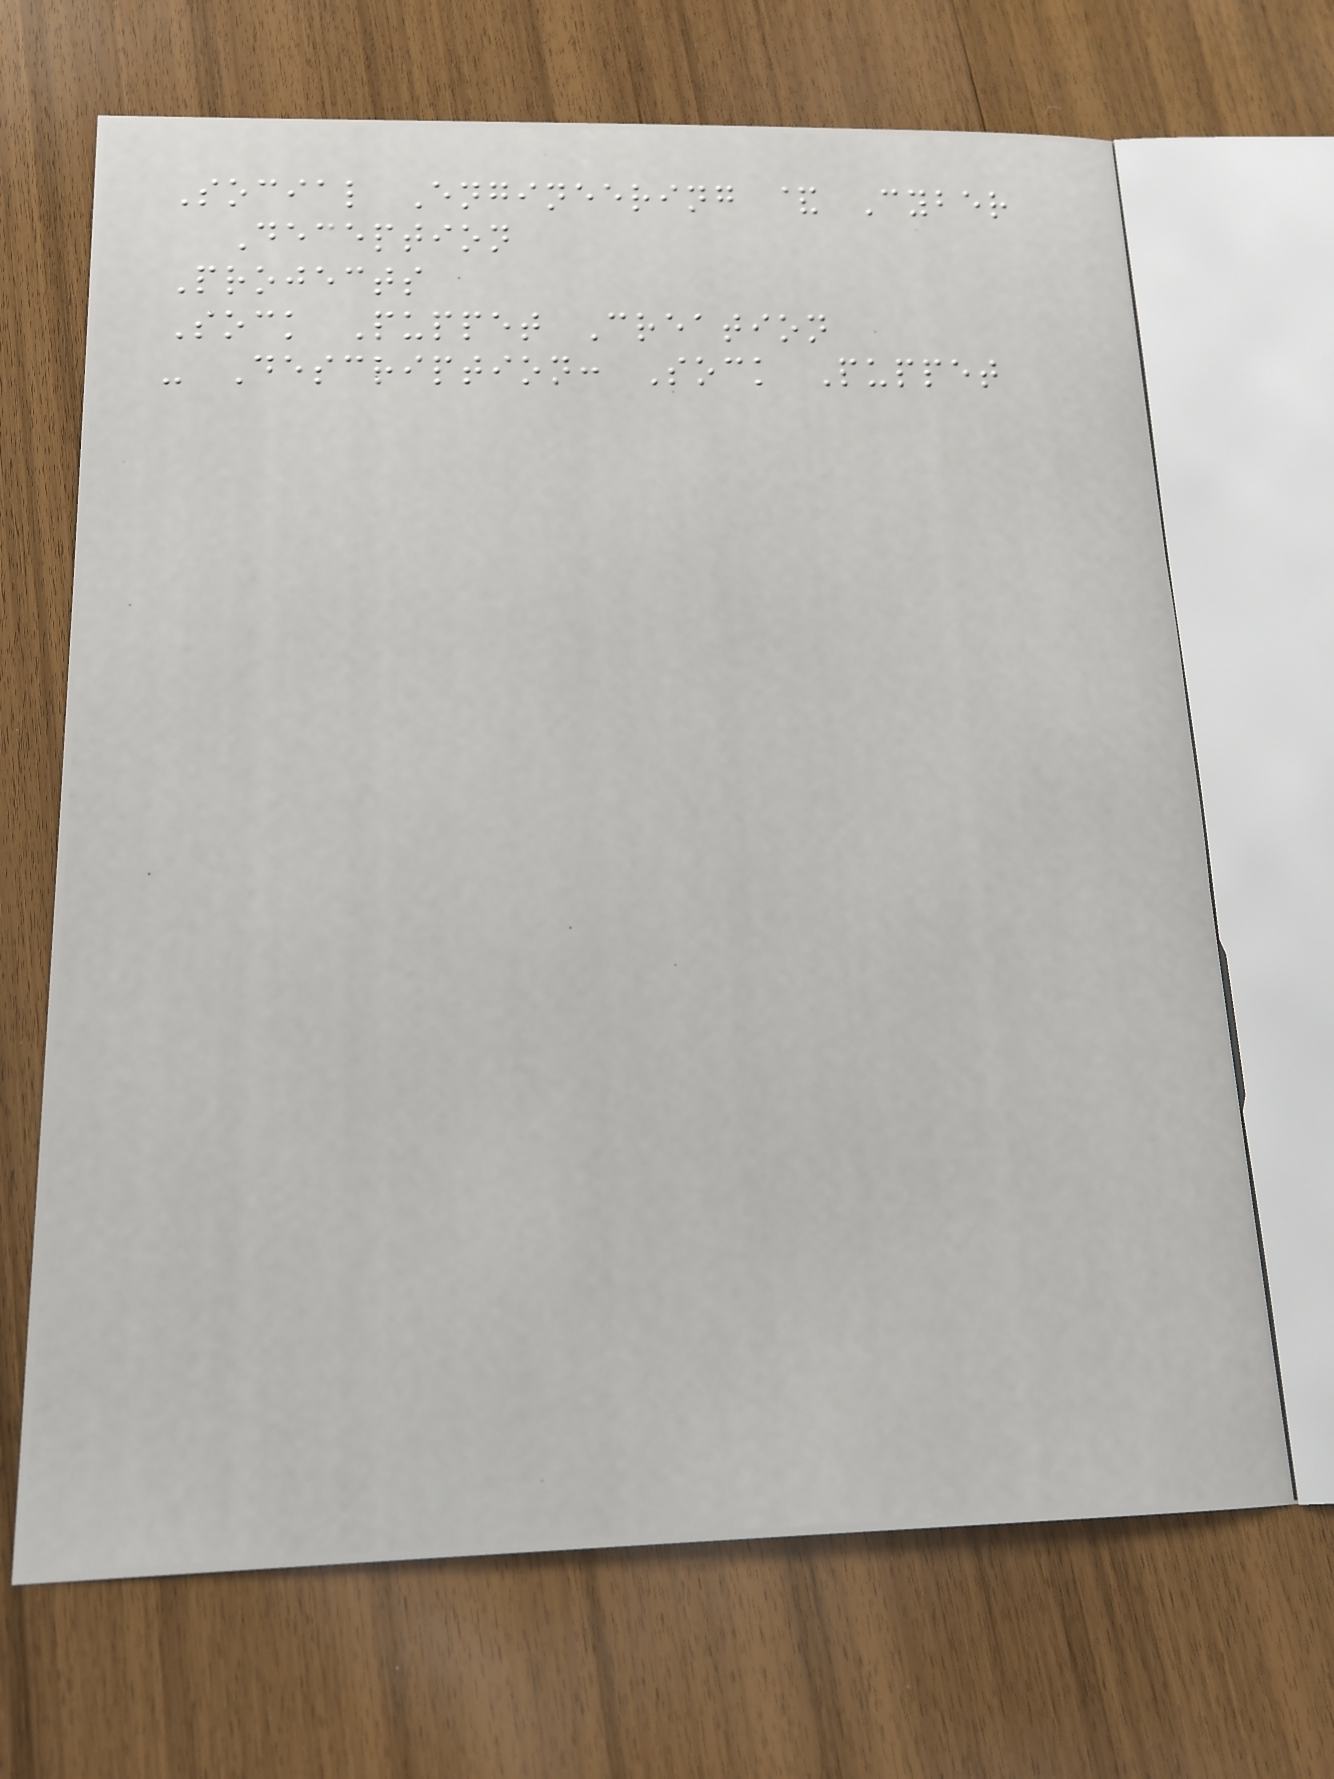Social Engineering & Cyber
Deception
Projects
Sock Puppet Creation
- Description: Sock Puppet
